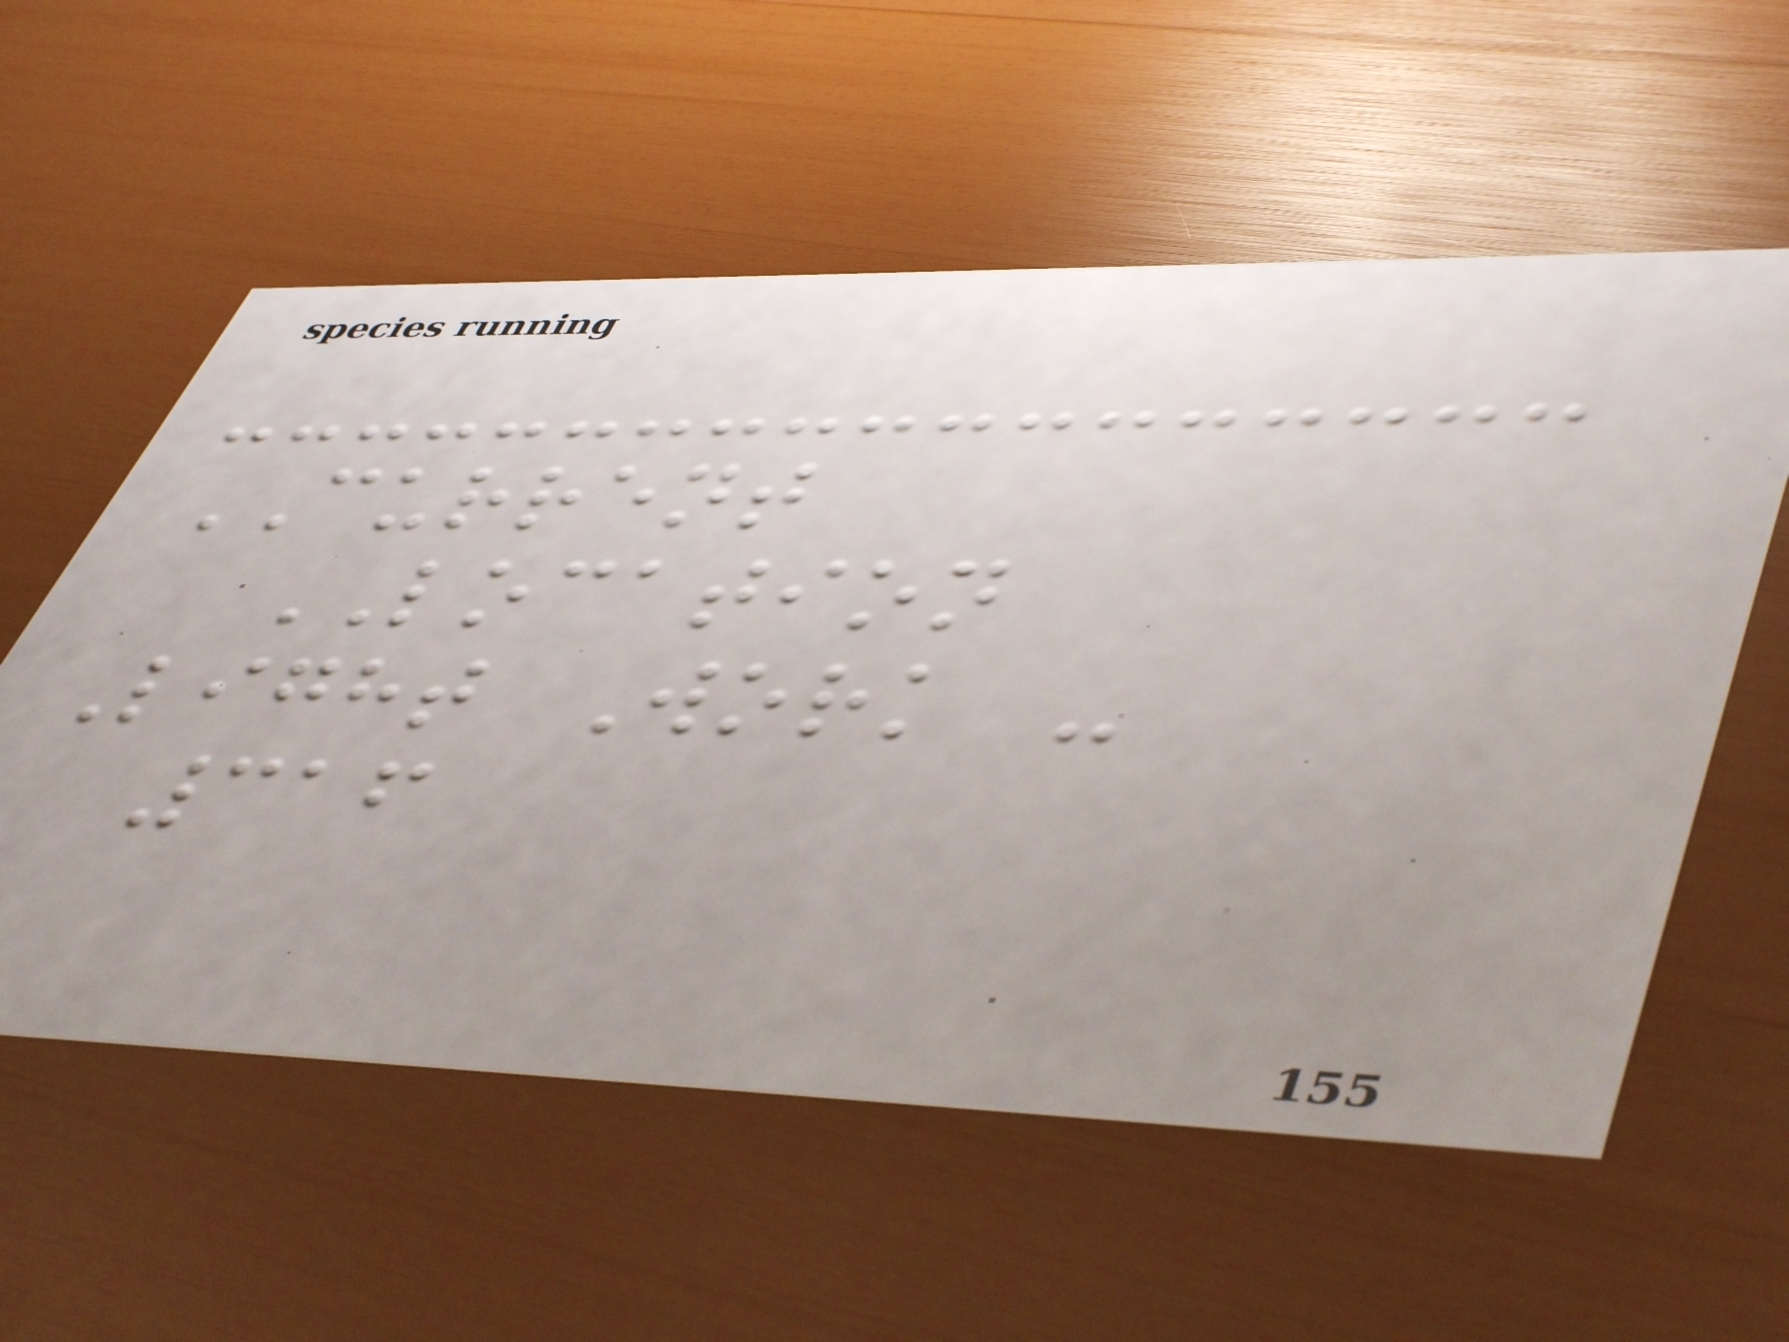CURRENT
LOCATION
Light Work -
316
